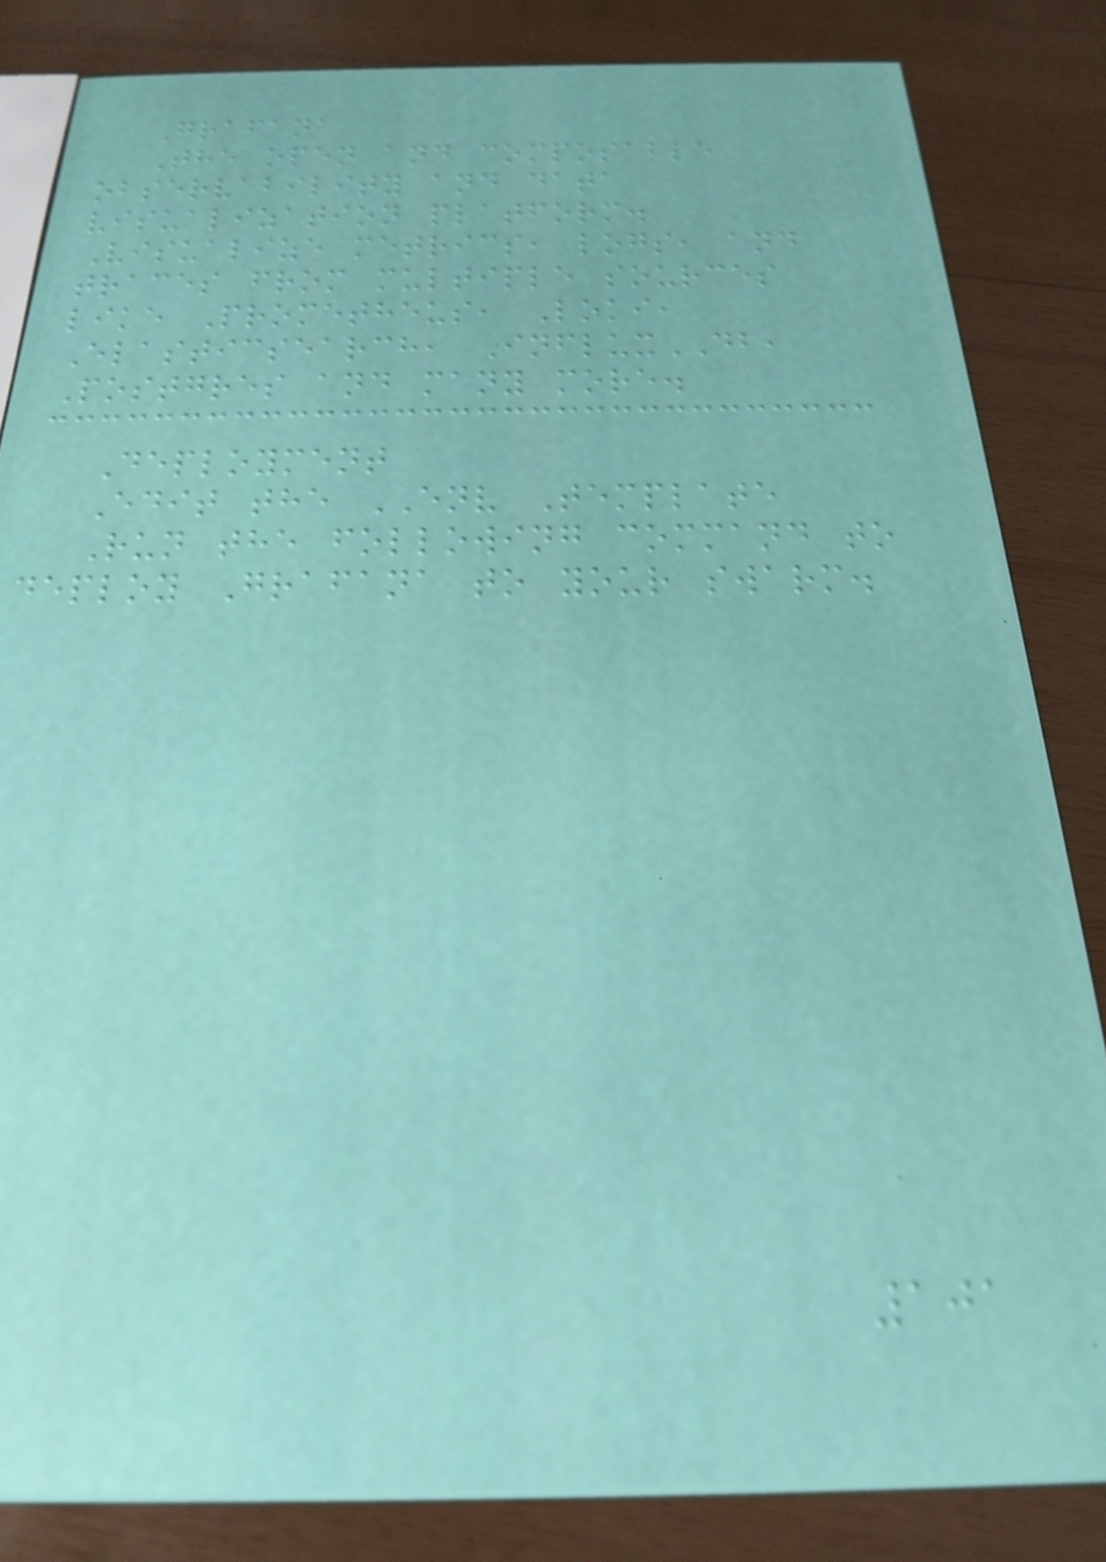Grafana
The open and composable
observability and data
visualization platform.
Visualize metrics, logs, and
traces from multiple sources
like Prometheus, Loki,
Elasticsearch, InfluxDB,
Postgres and many more.
Deployment
Edit the ENV Template
Run the following command to
deploy Grafana to your swarm.
101
